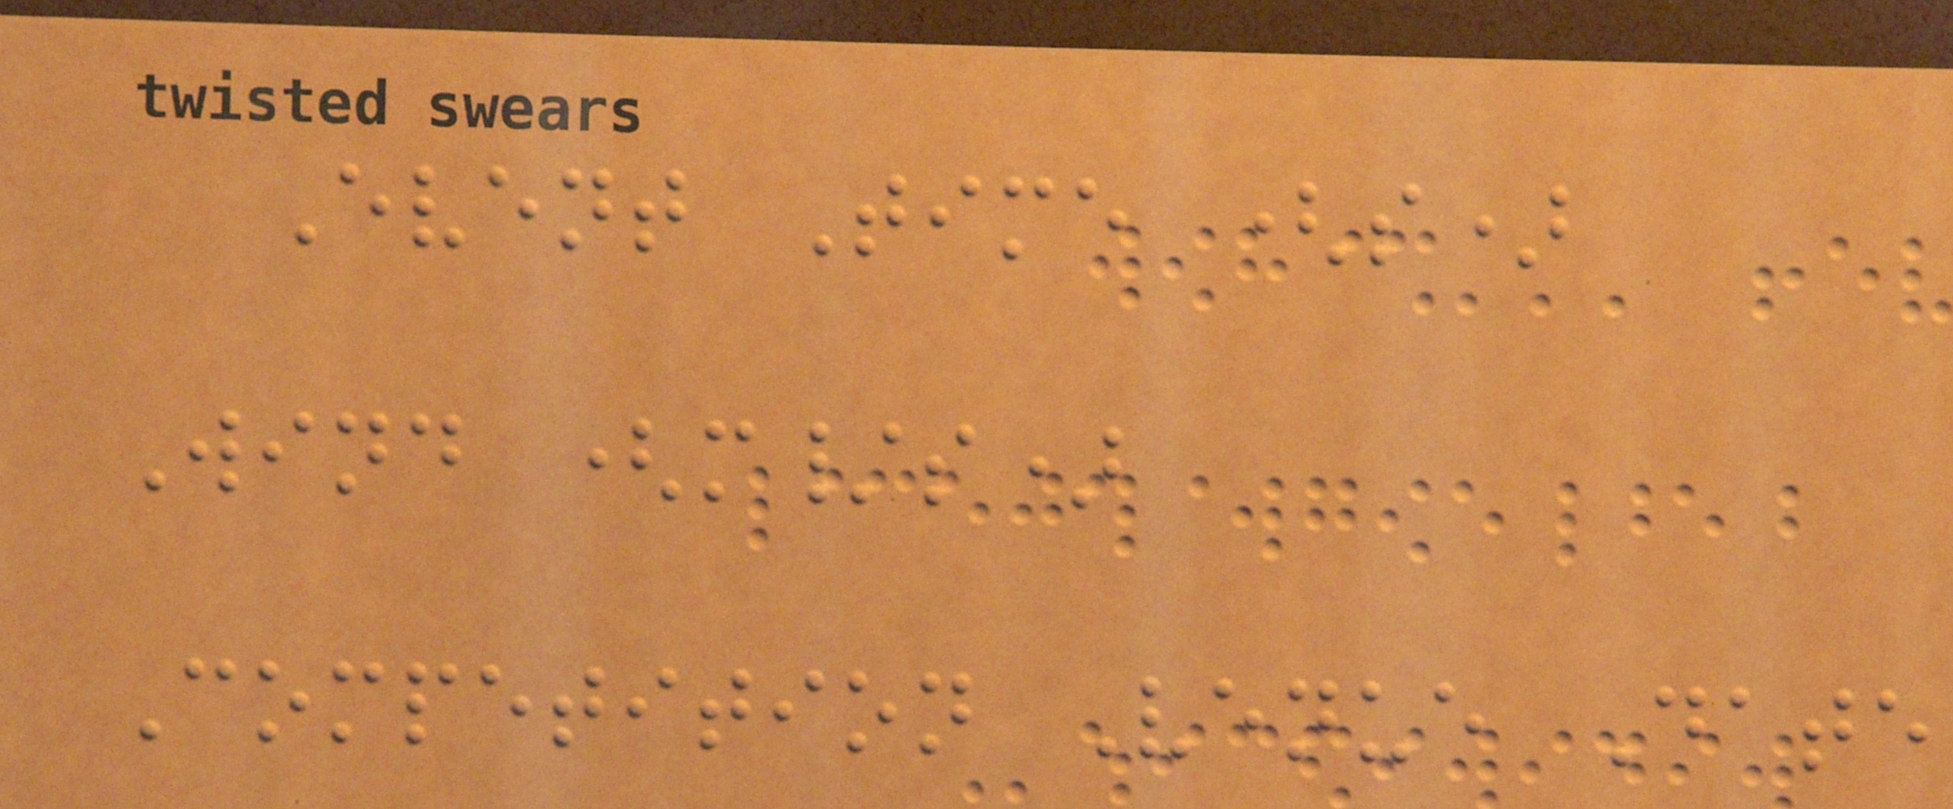Event Time (s)
Wind (m/s)
Competition Venue Date
